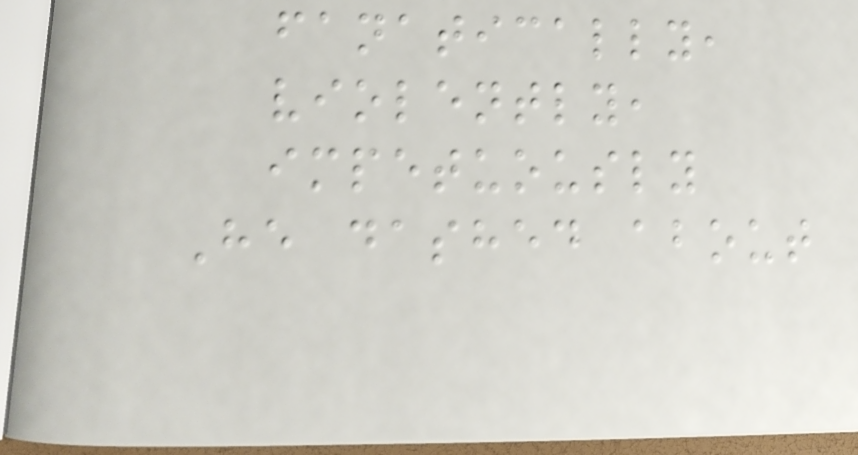fanatically,
violently,
impetuously
He dashed about
